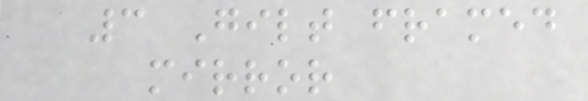3 Gilt framed
mirror
